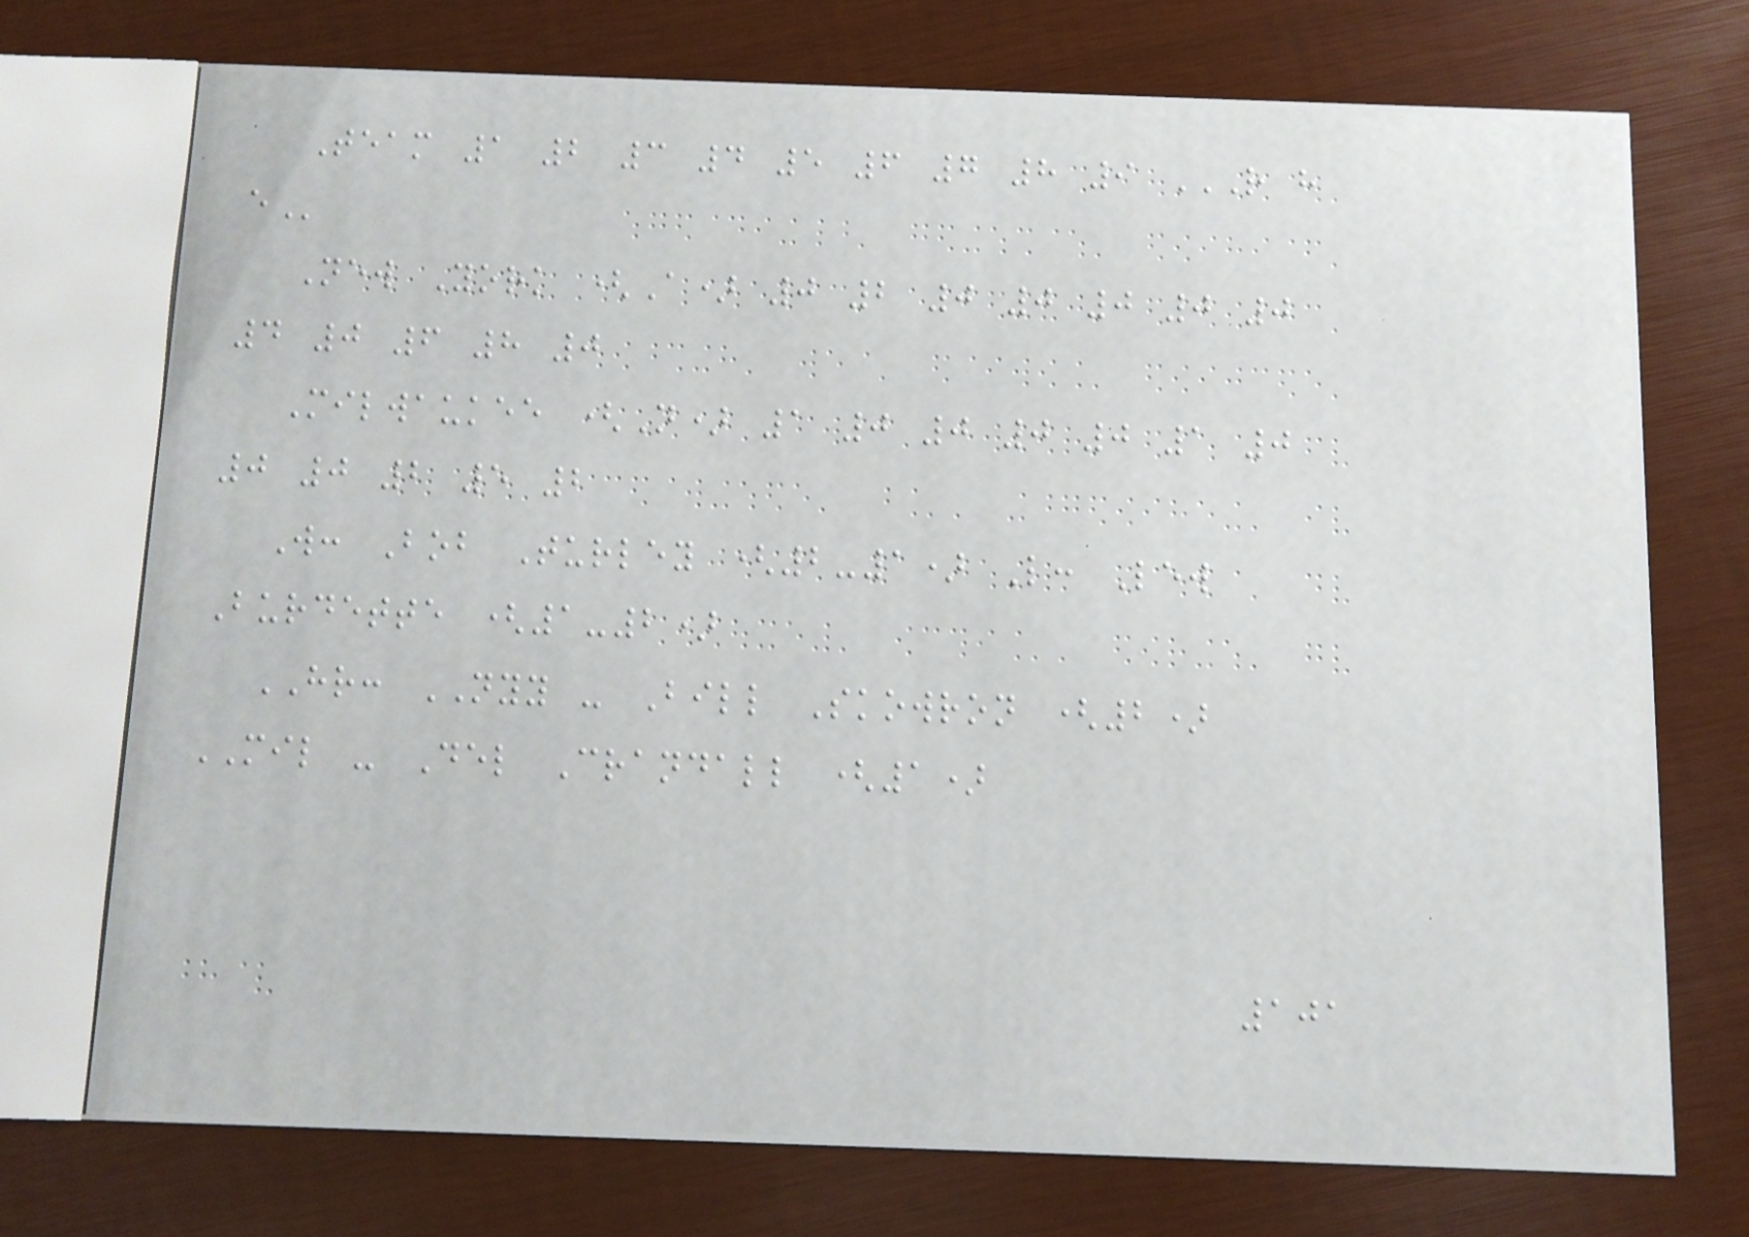Team 1 2 3 4 5 6 7 8 9 R H
E
New York (A) 0 2 0 0 0 0 0
4 0 6 8 0
Milwaukee (N) 1 0 0 0 0 1 0
0 0 2 5 2
W: Bob Turley (2-1) L: Lew
Burdette (1-2)
HR: NYY - Bill Skowron (2)
MIL - Del Crandall (1)
101
